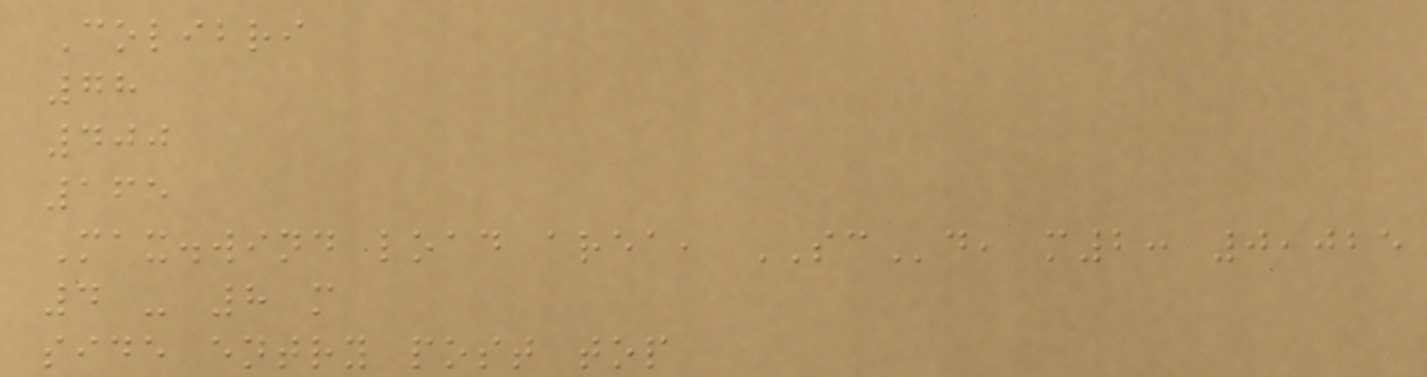Colibri
78
400
165
Max.wind load area, SCd, m2: 0,025
4 - 8 m
side entry post top
